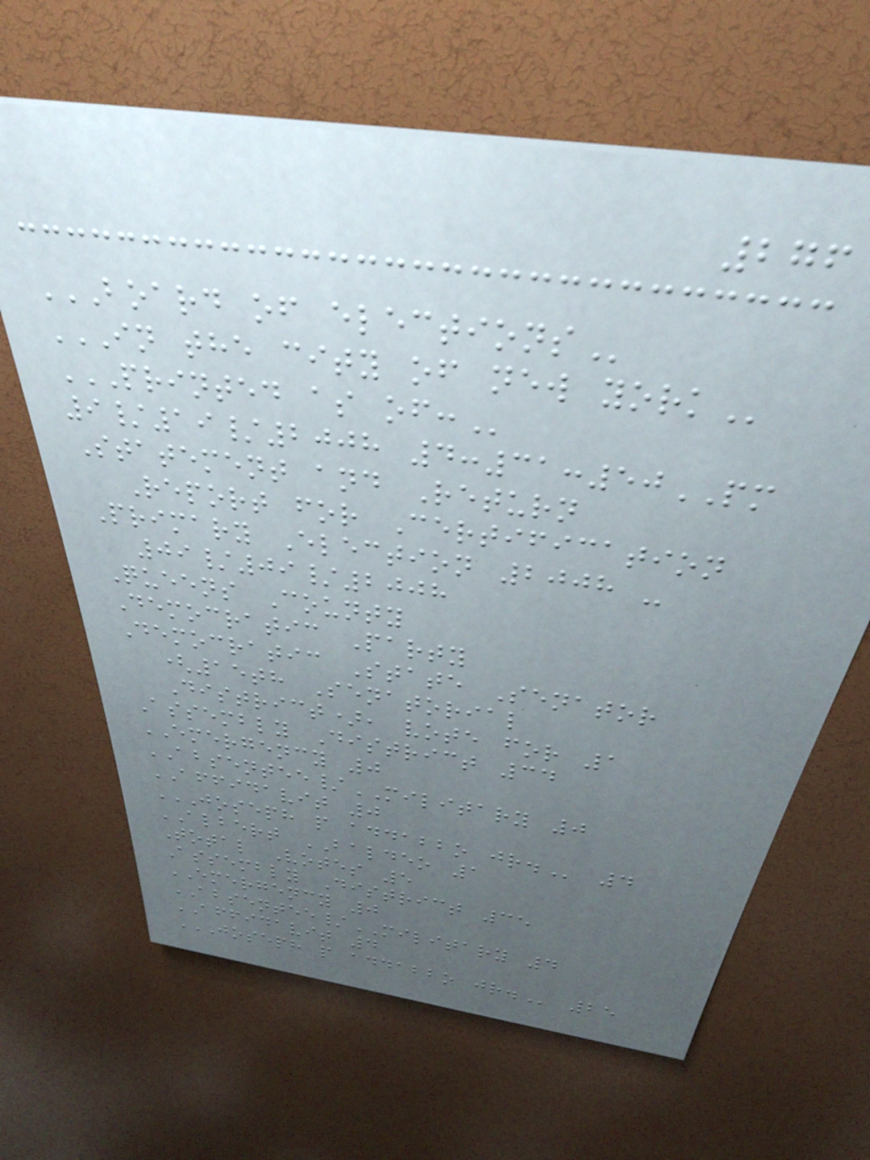276
BOARD OF ELECTIONS
IN THE CITY OF NEW YORK
PRINTED AS OF:
9/19/2008 4:31:50PM
Statement and Return
Report for Certification
Primary Election 2008 -
09/09/2008
Queens County
Democratic Party
Democratic State Senator
(15th Senatorial
District), vote for 1
Assembly District 34
EMERGENCY 0
ABSENTEE/MILITARY 0
AFFIDAVIT 0
JOSEPH P ADDABBO JR. 4
ALBERT BALDEO 1
Total Votes 5
Assembly District 35
EMERGENCY 0
ABSENTEE/MILITARY 4
AFFIDAVIT 4
JOSEPH P ADDABBO JR. 25
